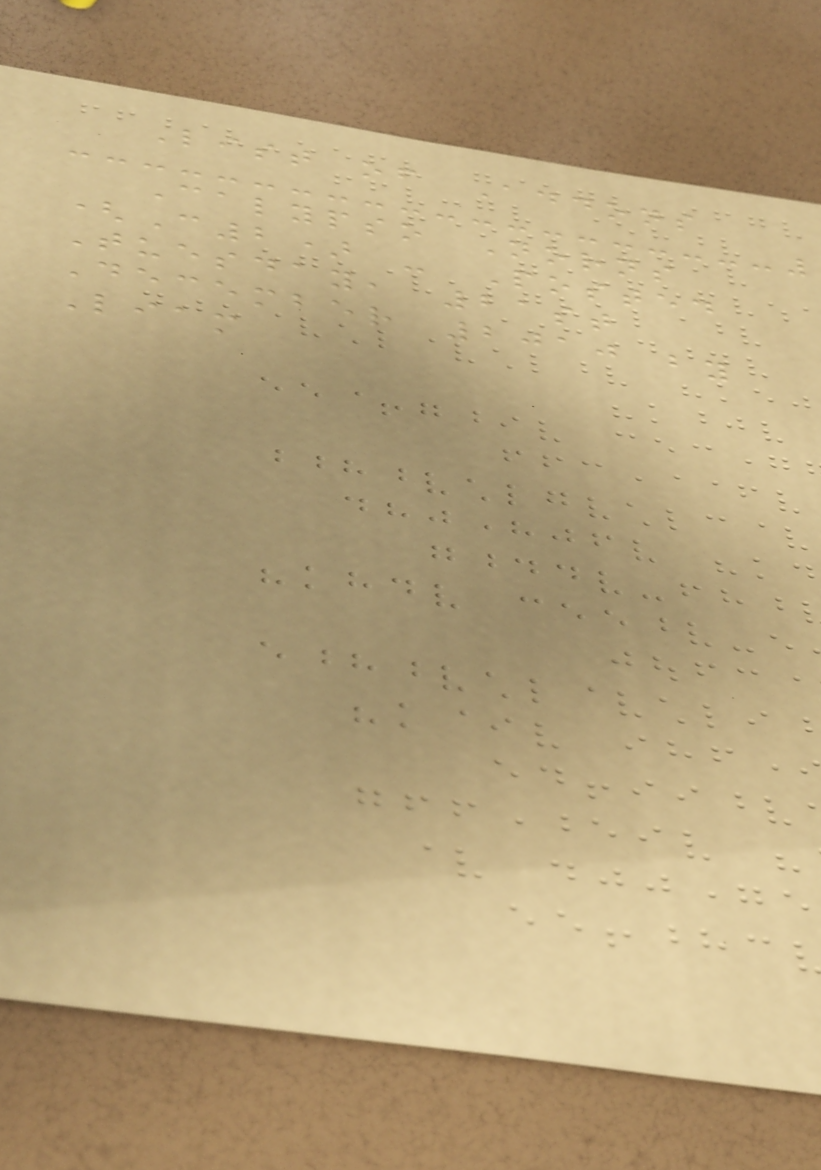List of Addons
Calypso Norns
(C2) - Posted
Tuesday, 21st
December 2010 by
Liam
